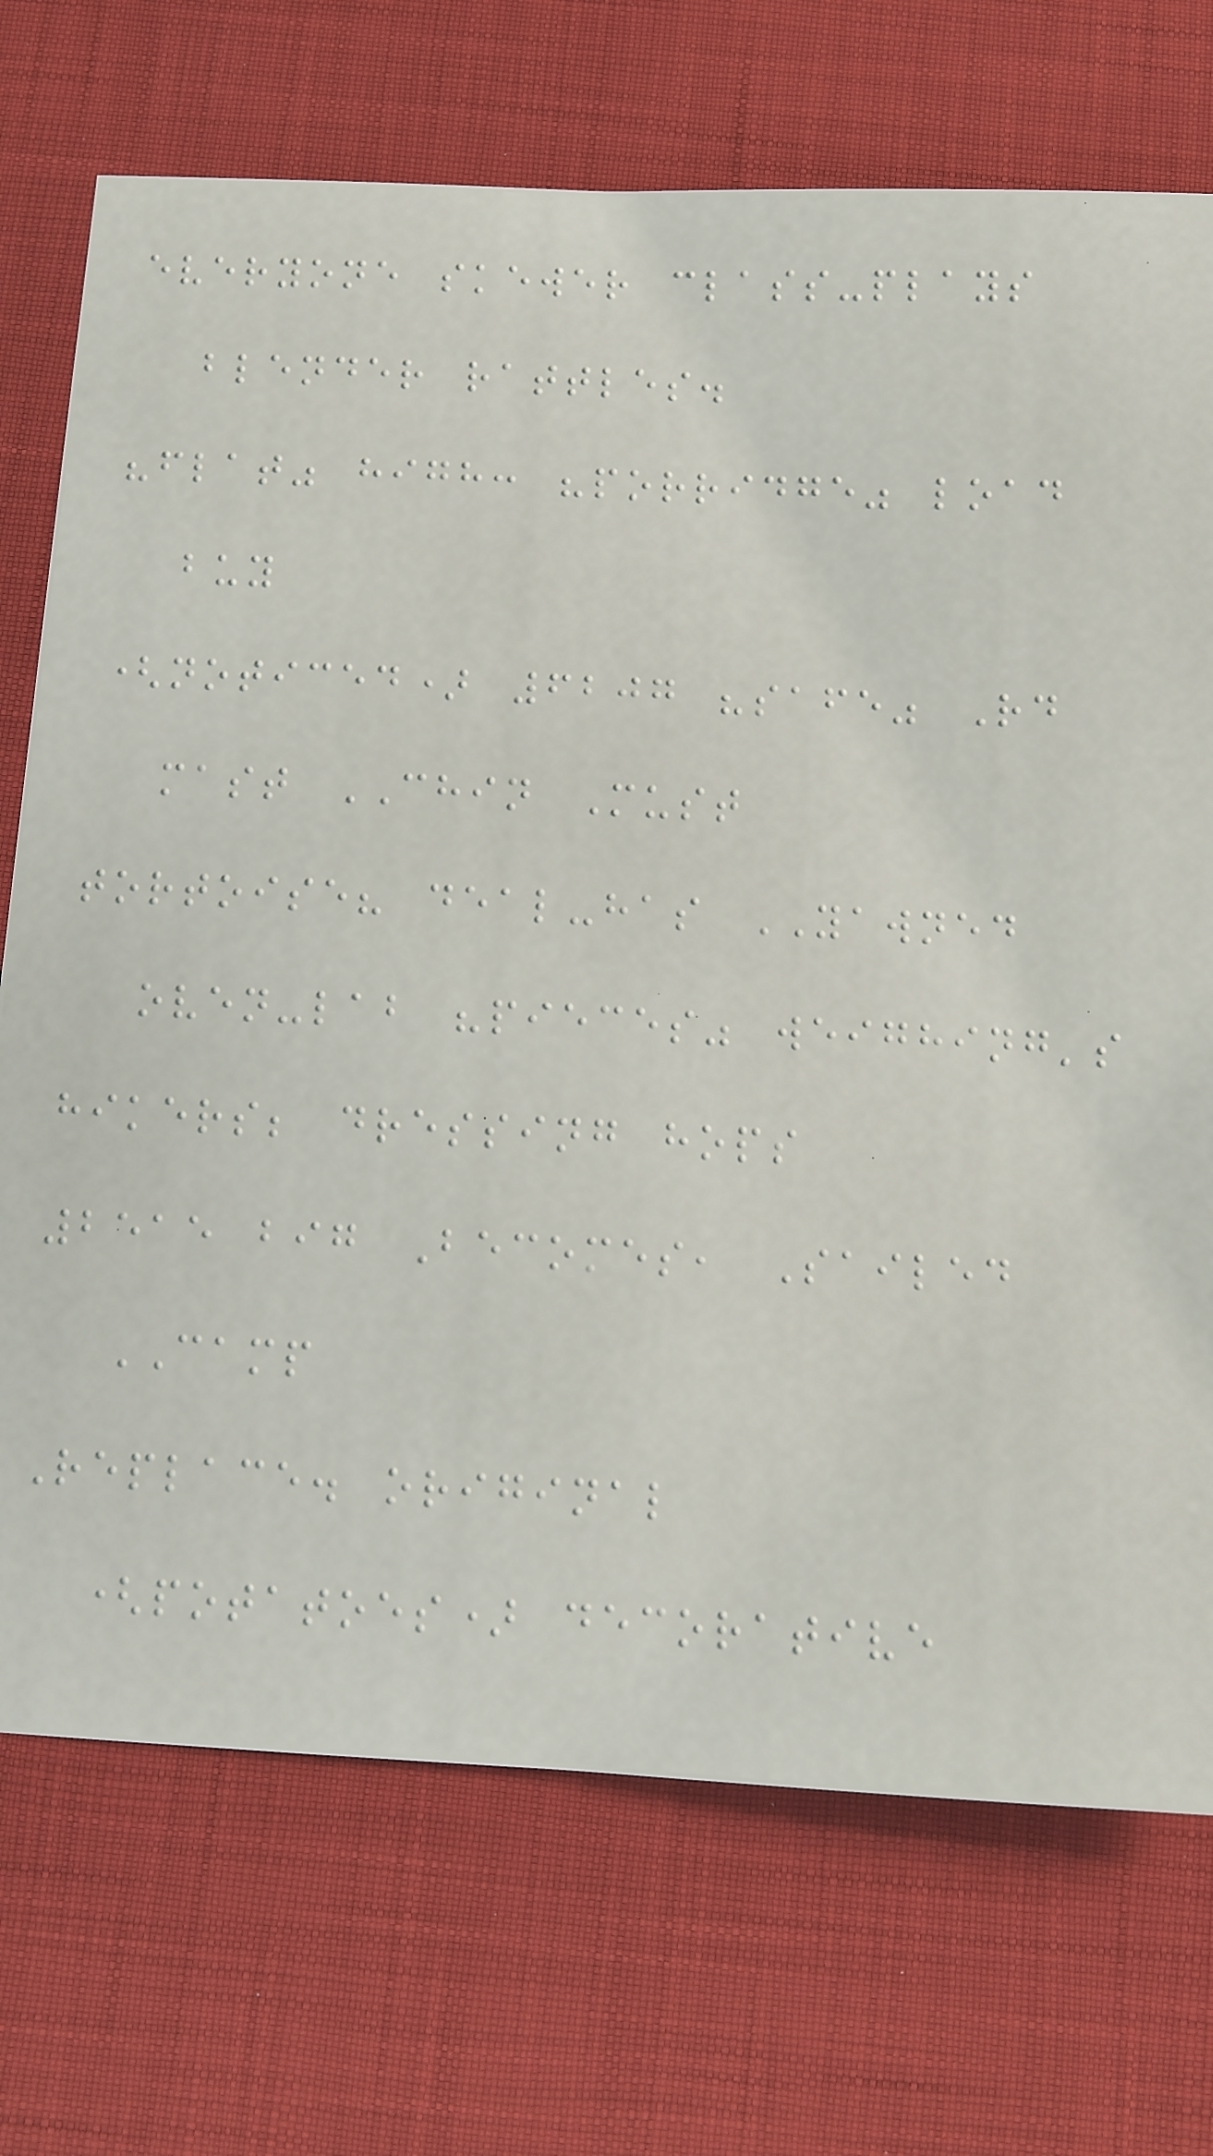everyone skewer class-plays
blender rattles.
"flat" high: "porridge" load
buy
(noticed) 6207 "safe" Rd
mast CHIN Must
tortoise? deal-has YAWNED
oven-lab "pieces" weighing's
hikers; dressing hops
2515 big Becomes, Sailed
CAMP
Replace. original
(potatoes) decorative
